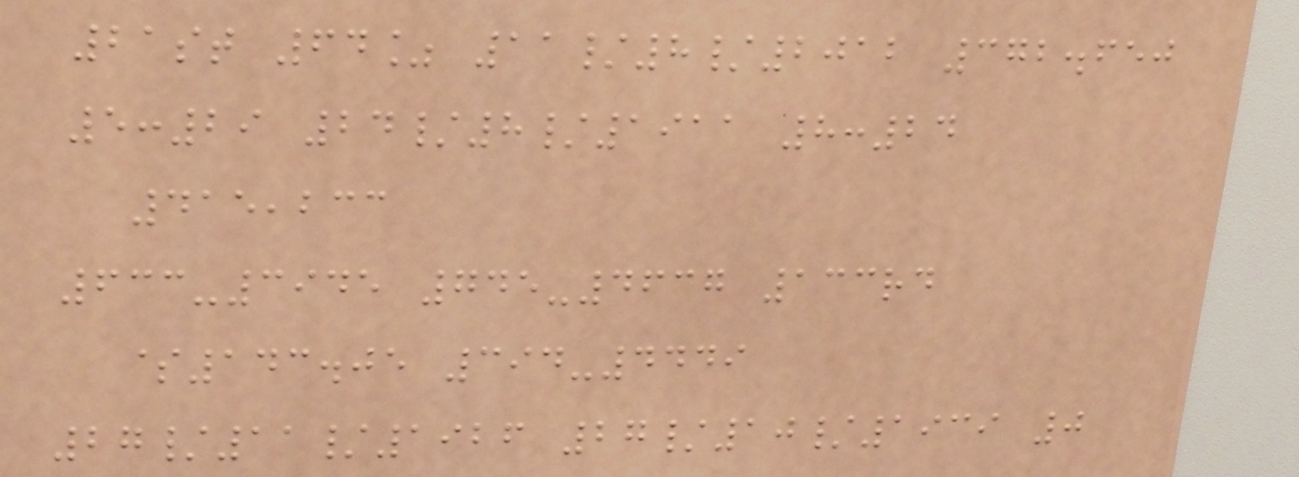21st 64% 11/8/2012 372.650
5:29 24/8/1911 8:24
415,233
633-3945 745-4637 133rd
$143.05 394-4449
27/11/1926 27/10/1939 0
